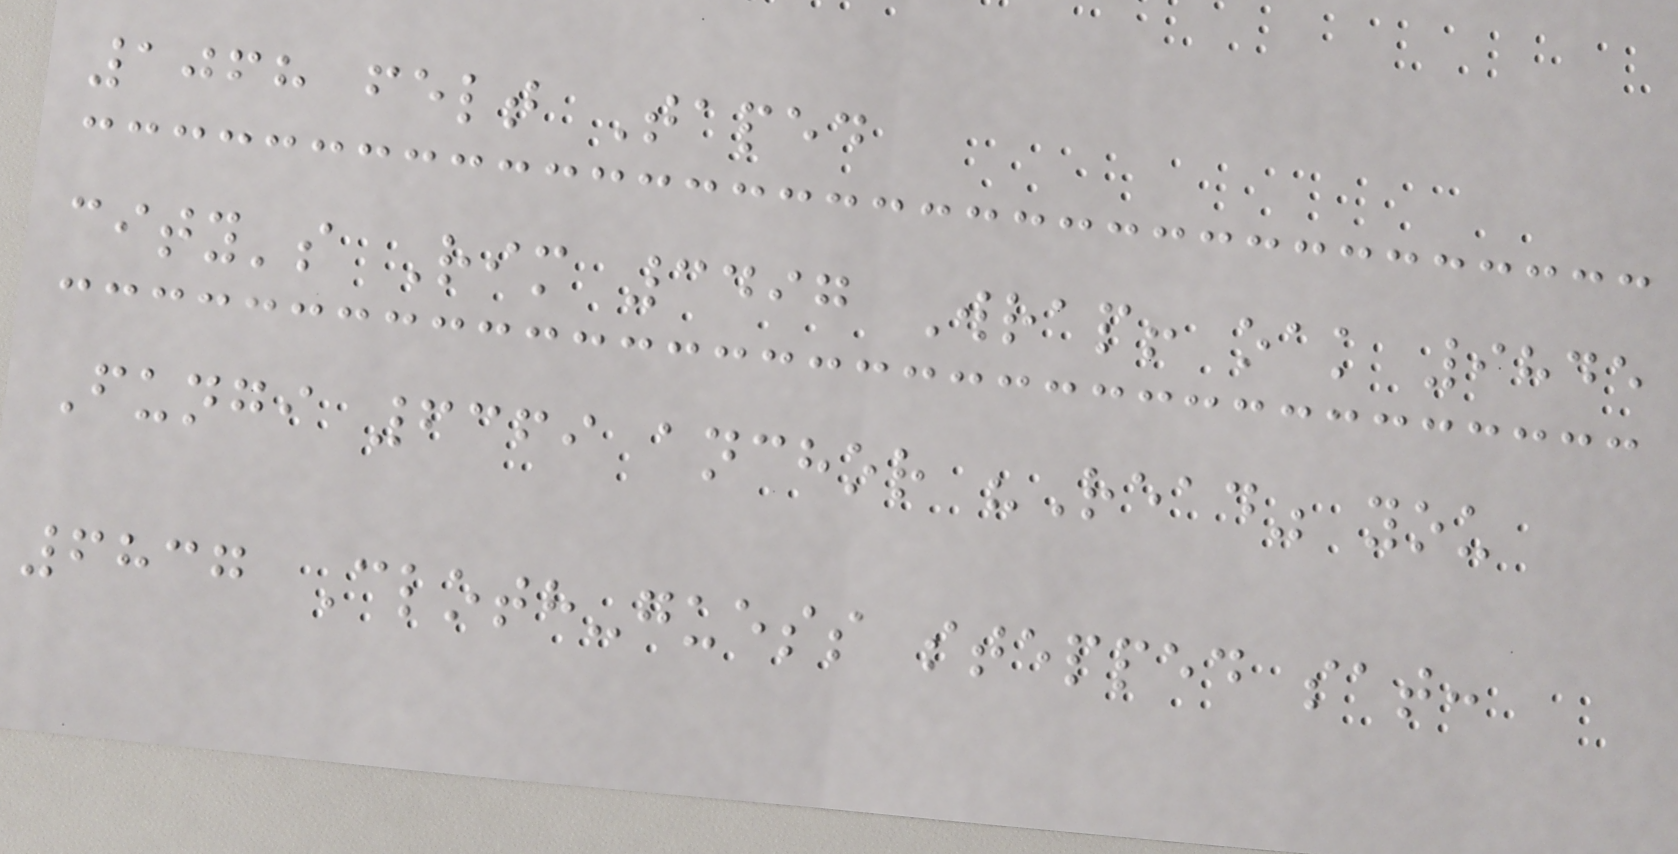1068 felt Taped
city's Rim 3497 Wrap! oak 9845
Fungi 6369 anchor "Read" you
6837 Cloth-guess stepped sat:
